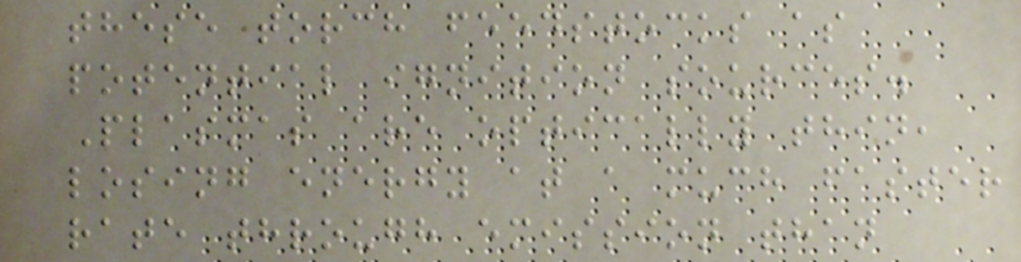these torch feedstocks as
potential ignition sources.
Plasmas are optically thin,
losing energy at a much faster
rate through emission than
